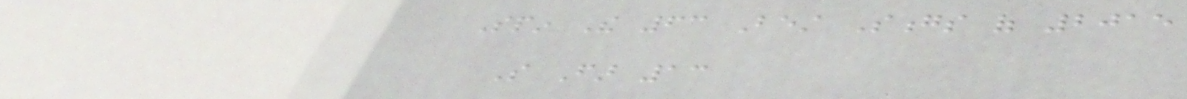Spin The 63 Best Songs of 2015
So Far 13
